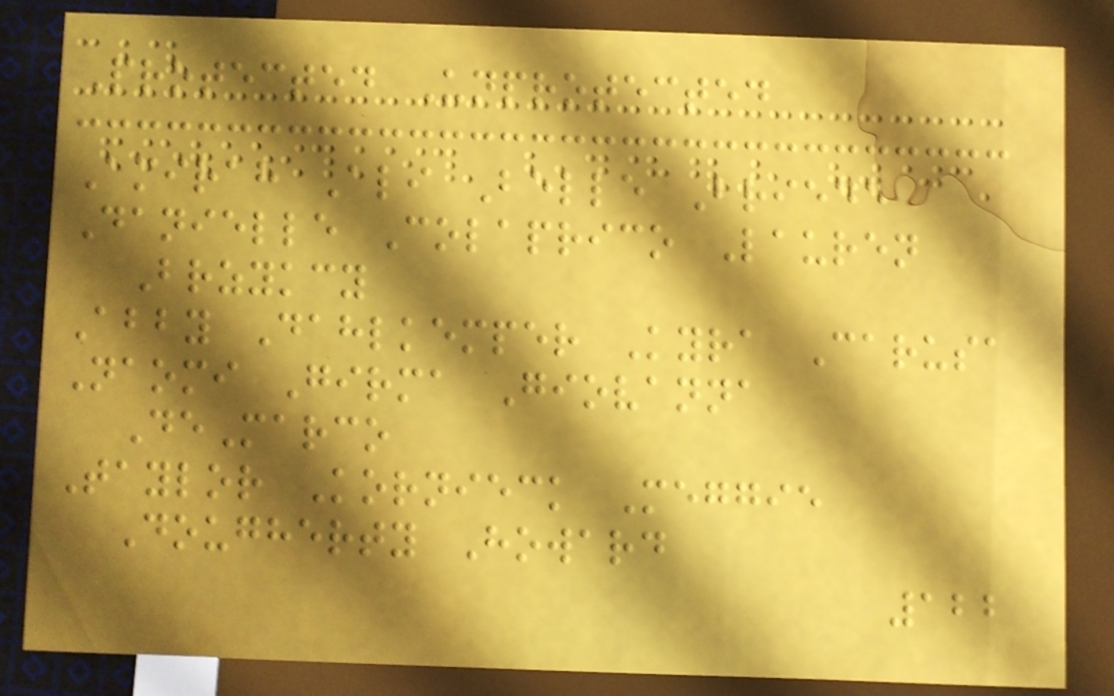Protected Unprotected
Amirah Ali Belle Briede
Danielle Colaprico Lauren
Brzykcy
Abby Dahlkemper Kyra Carusa
Naomi Girma Giovanna
DeMarco
Taylor Kornieck Meggie
Dougherty Howard
122
